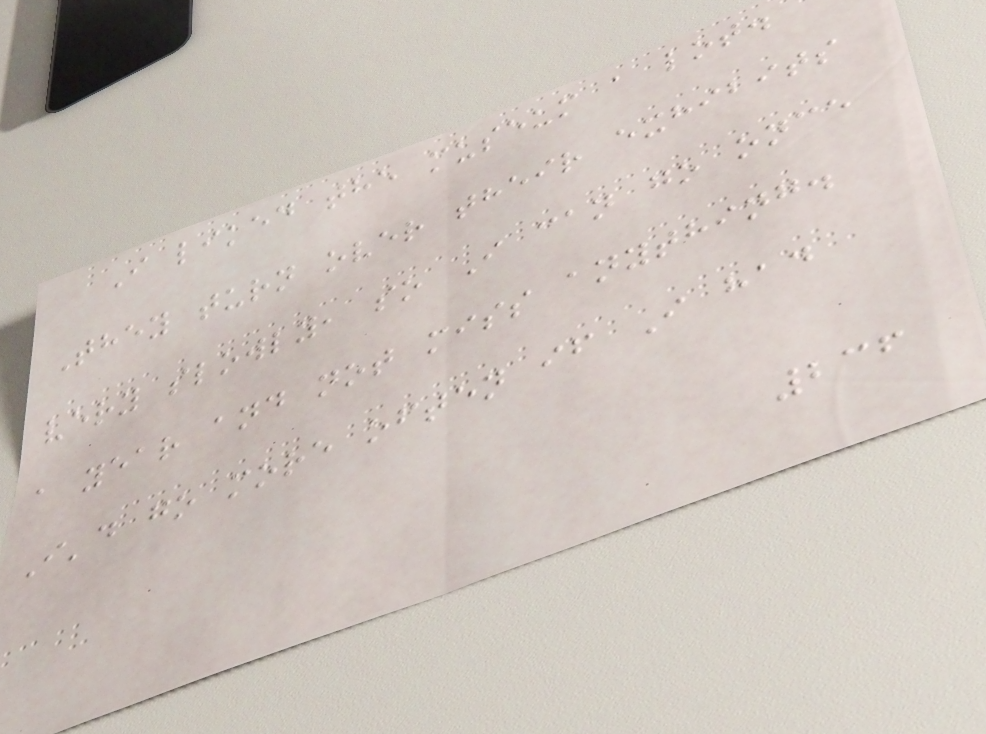I liked the museum a lot.
They turn over their exhibits
very slowly, so I can go once
a year and not miss anything.
I'd go more often if I had
236
